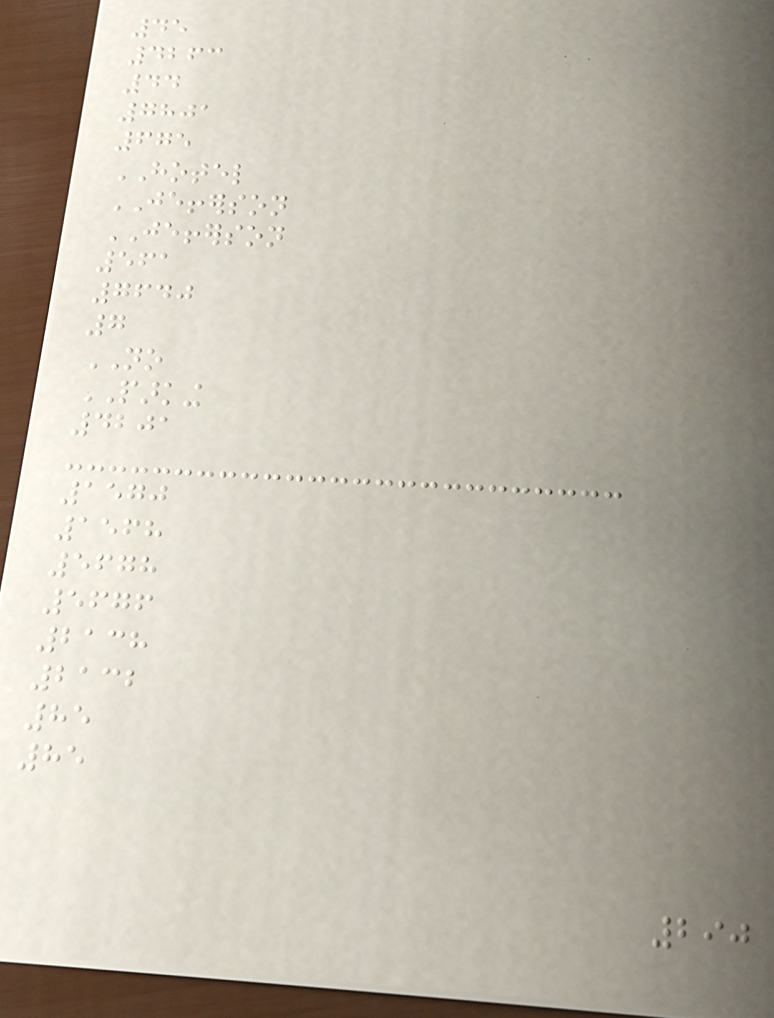45
4263
44
7801
675
HOTEL
JEFFERSON
JEFFERSON
561
7640
7
NO
PARKING
4201
1570
1568
5678
5676
2138
2132
85
85
290
